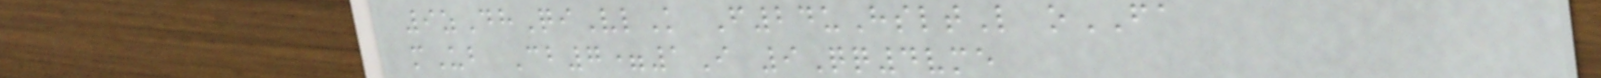9zDhQiVlK F24uHsltL oFA
mUb Cb7=1I 9Qq4vme
